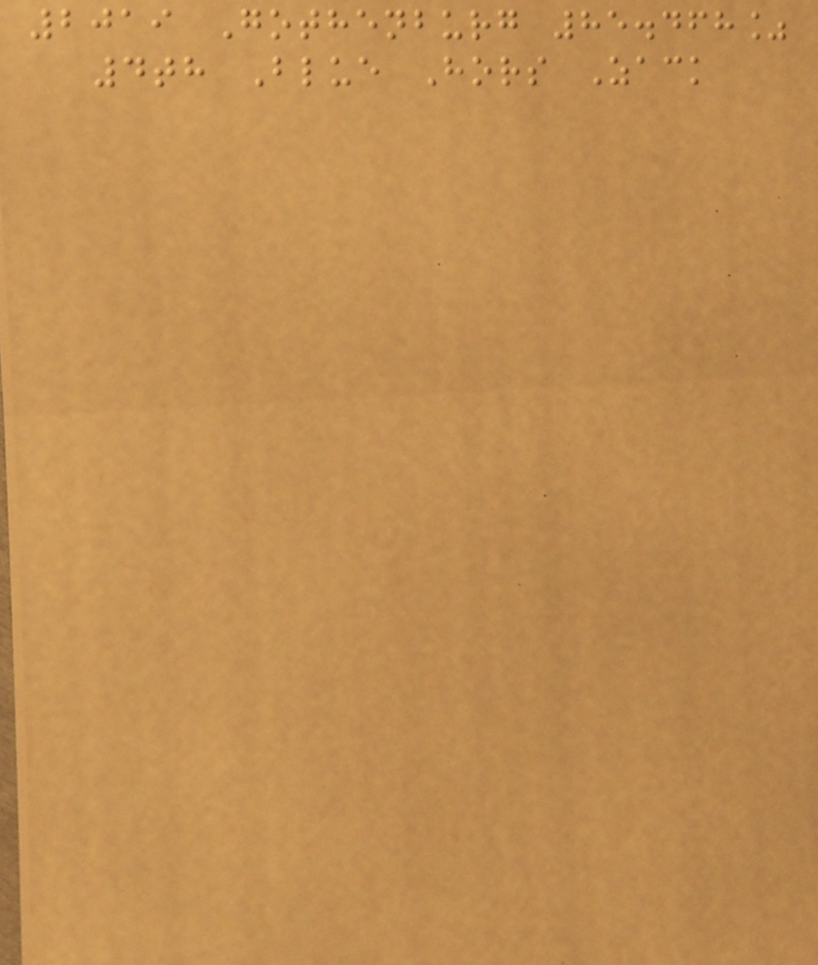2019 Gothenburg 85.468%
4th Blue Hors Zack
